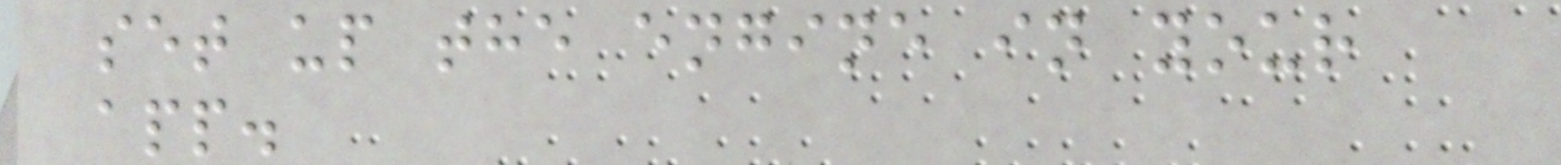set up the engine in your
app.
